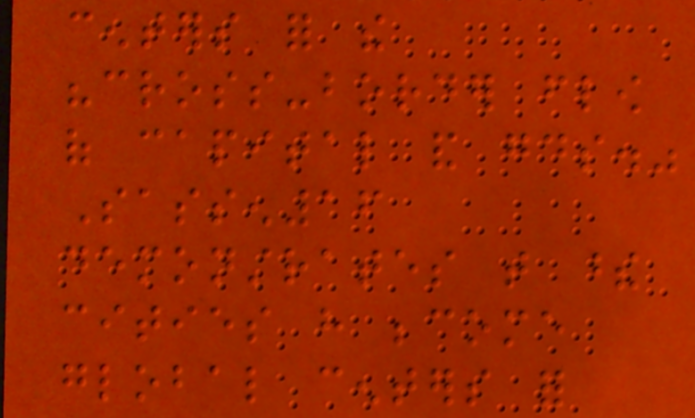centers for the
"cross-border flow
of capital and goods."
Sassen16
demonstrates that these
cities have become
global centers for
